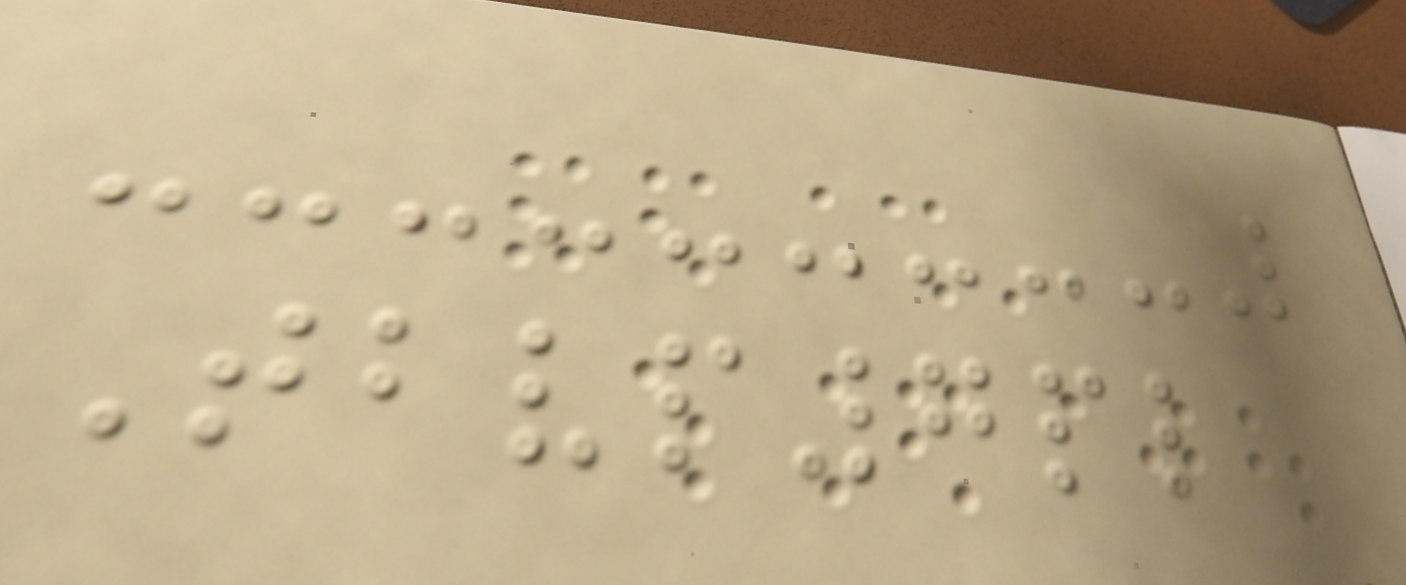Tbvp7pl
